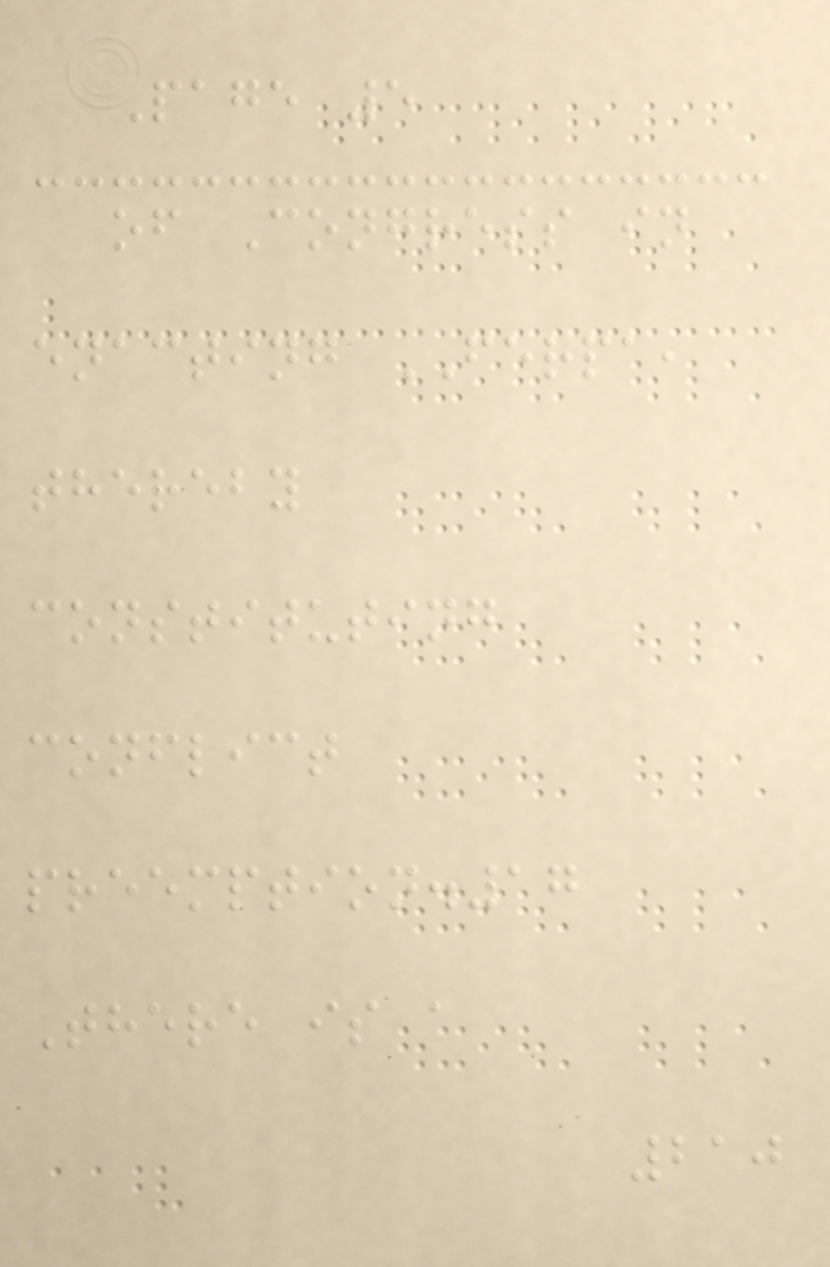Page 5
of Congress in
enacting FERPA,
thereby
constituting
conflict
preemption.17
There is a
210
